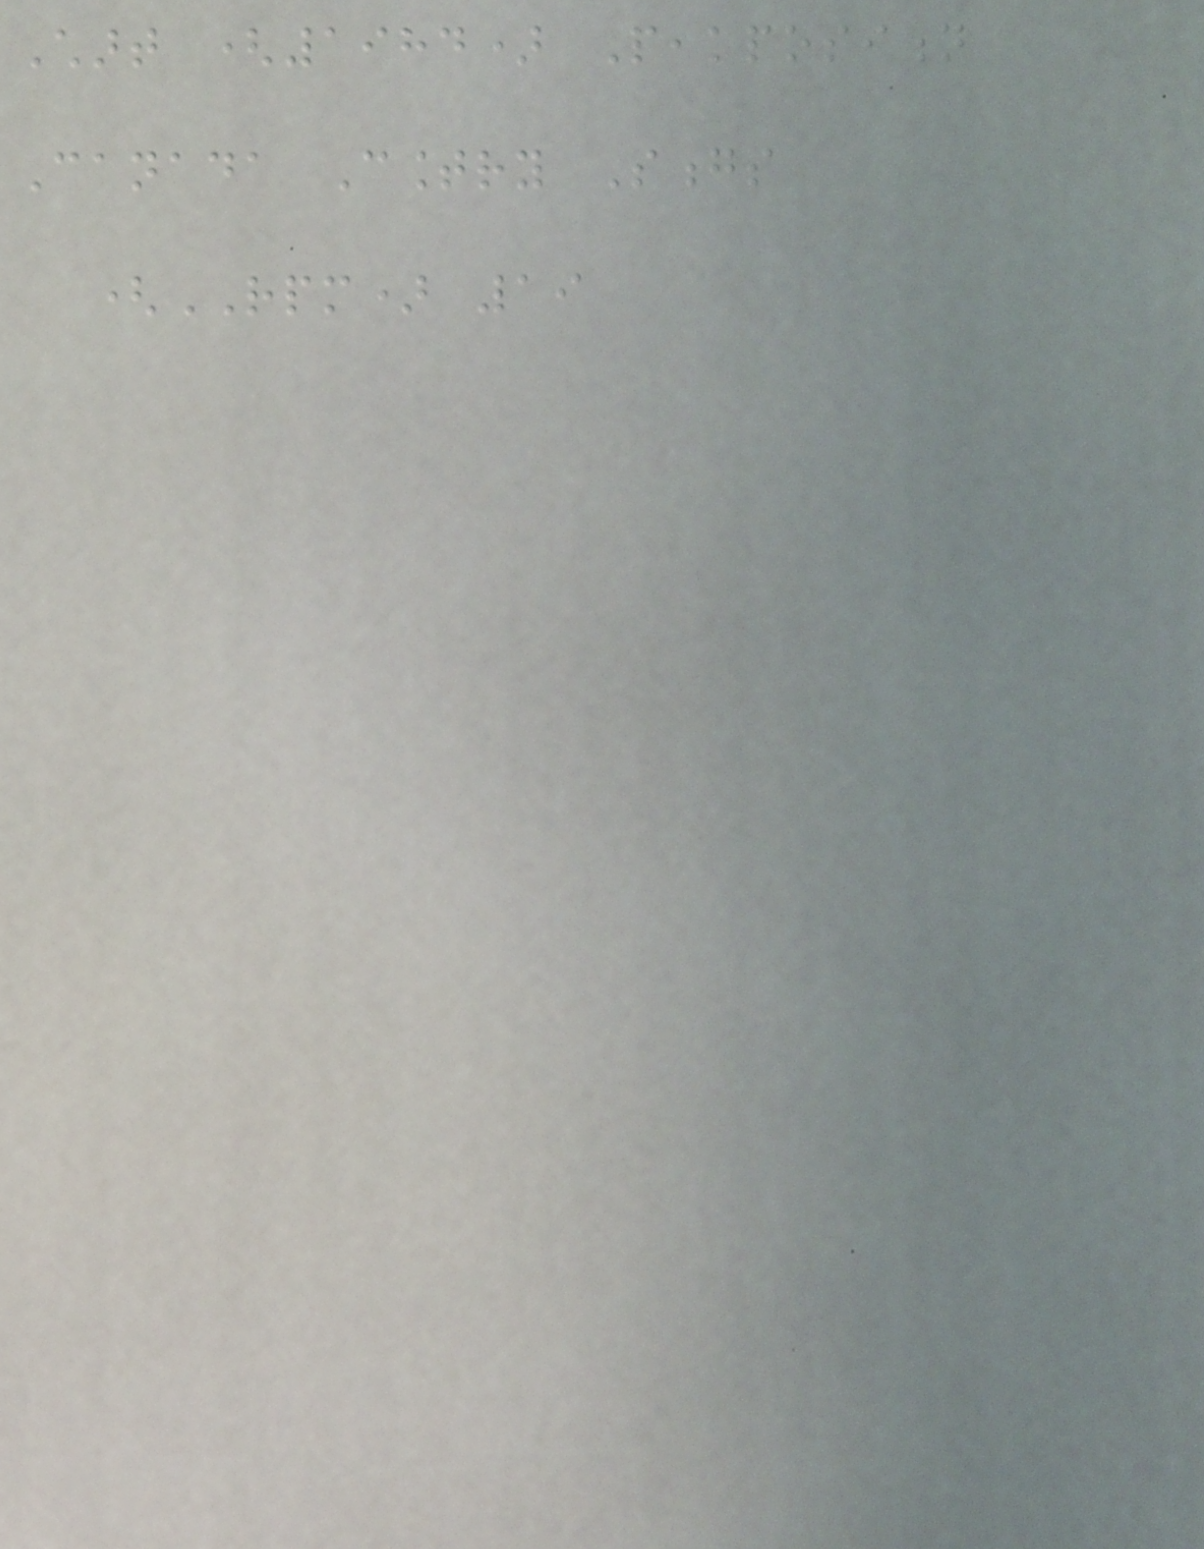Chart (1984) Peakposition
Canada Country Songs
(RPM) 19
